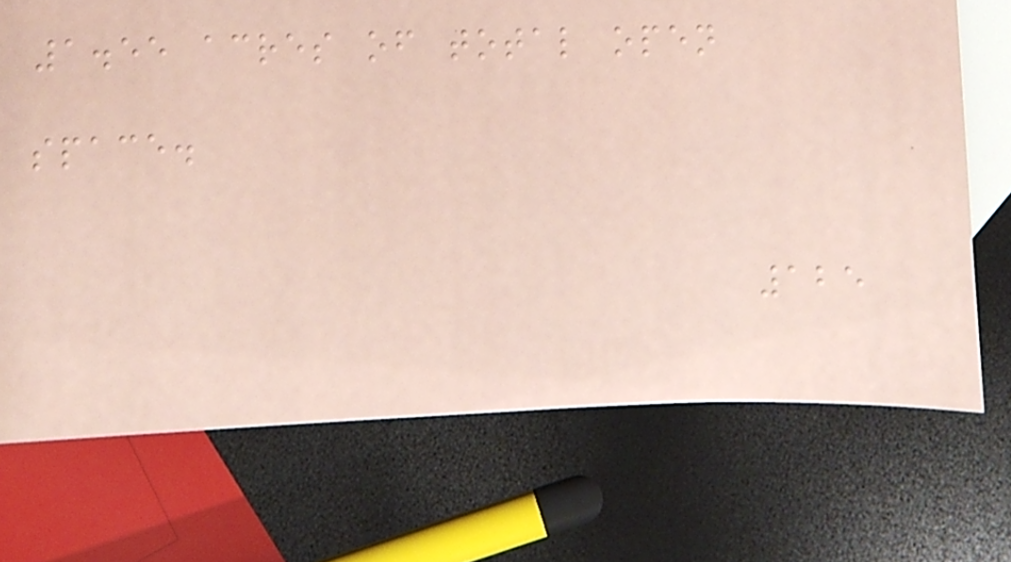1.55 acres of total open
space.
125
